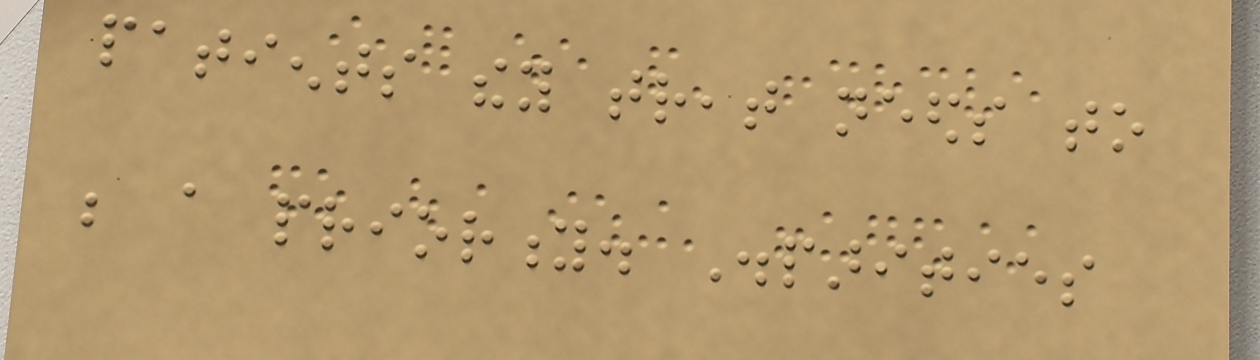patients they treat needs to
be a priority. Disparities
